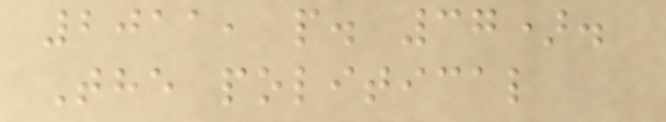2011, p. 37).
The political
